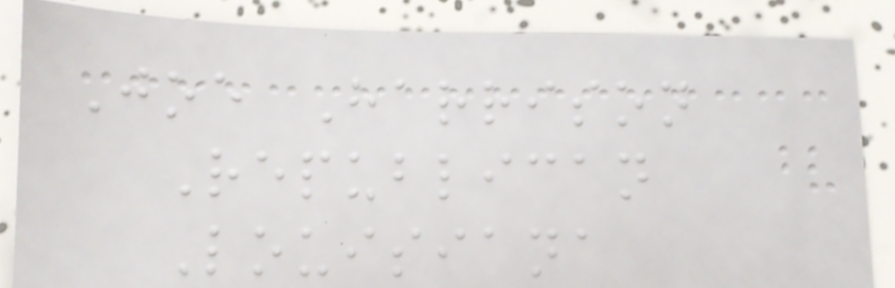Joe Harrison
Republican
Louisiana
